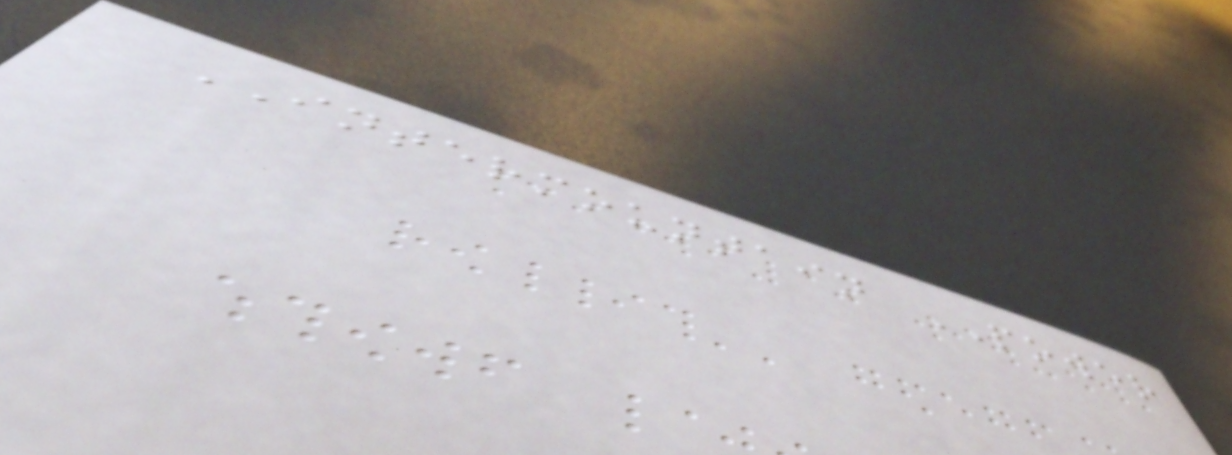INTERMOUNTAIN POWER
